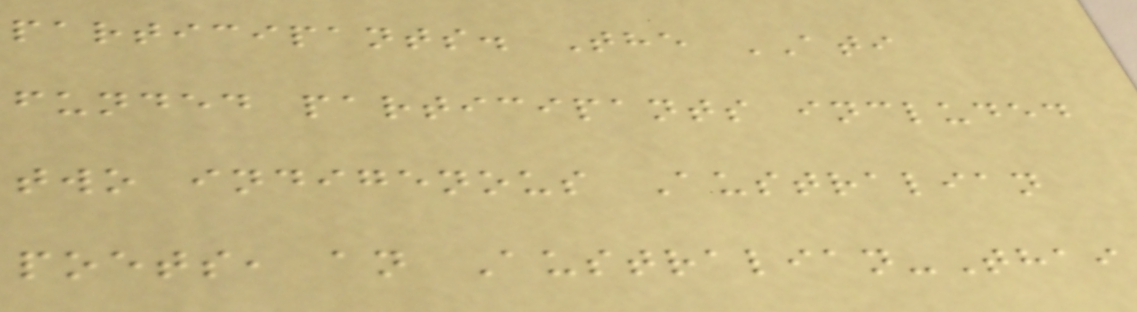participants. The ATI
funded participants included
two indigenous Australian
poets, an Australian-Thai
